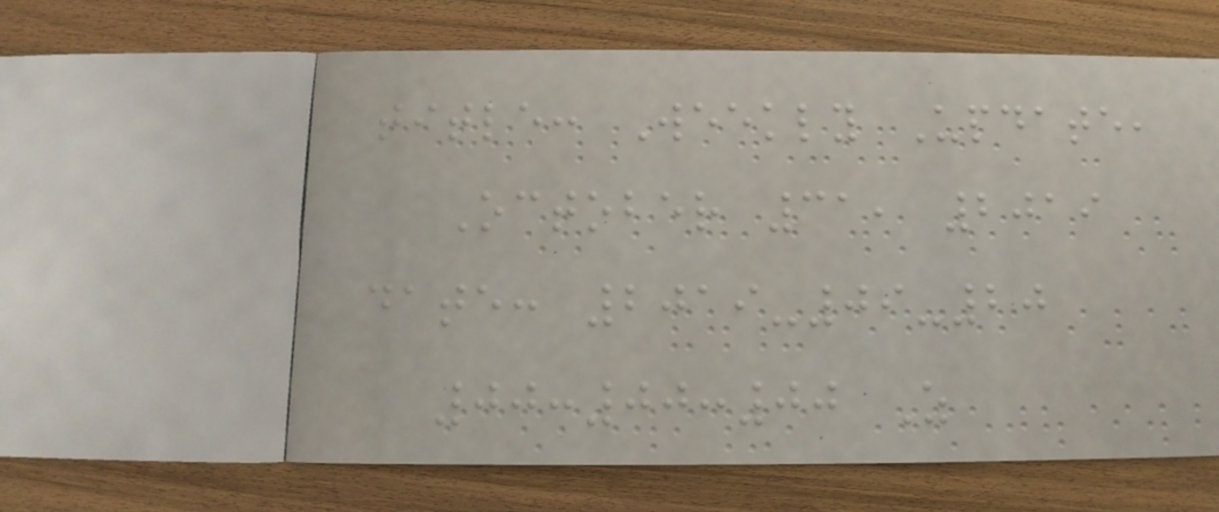title: Weekly Update,
October 31, 2019
date: 2019-09-20
00:00:00 Z
